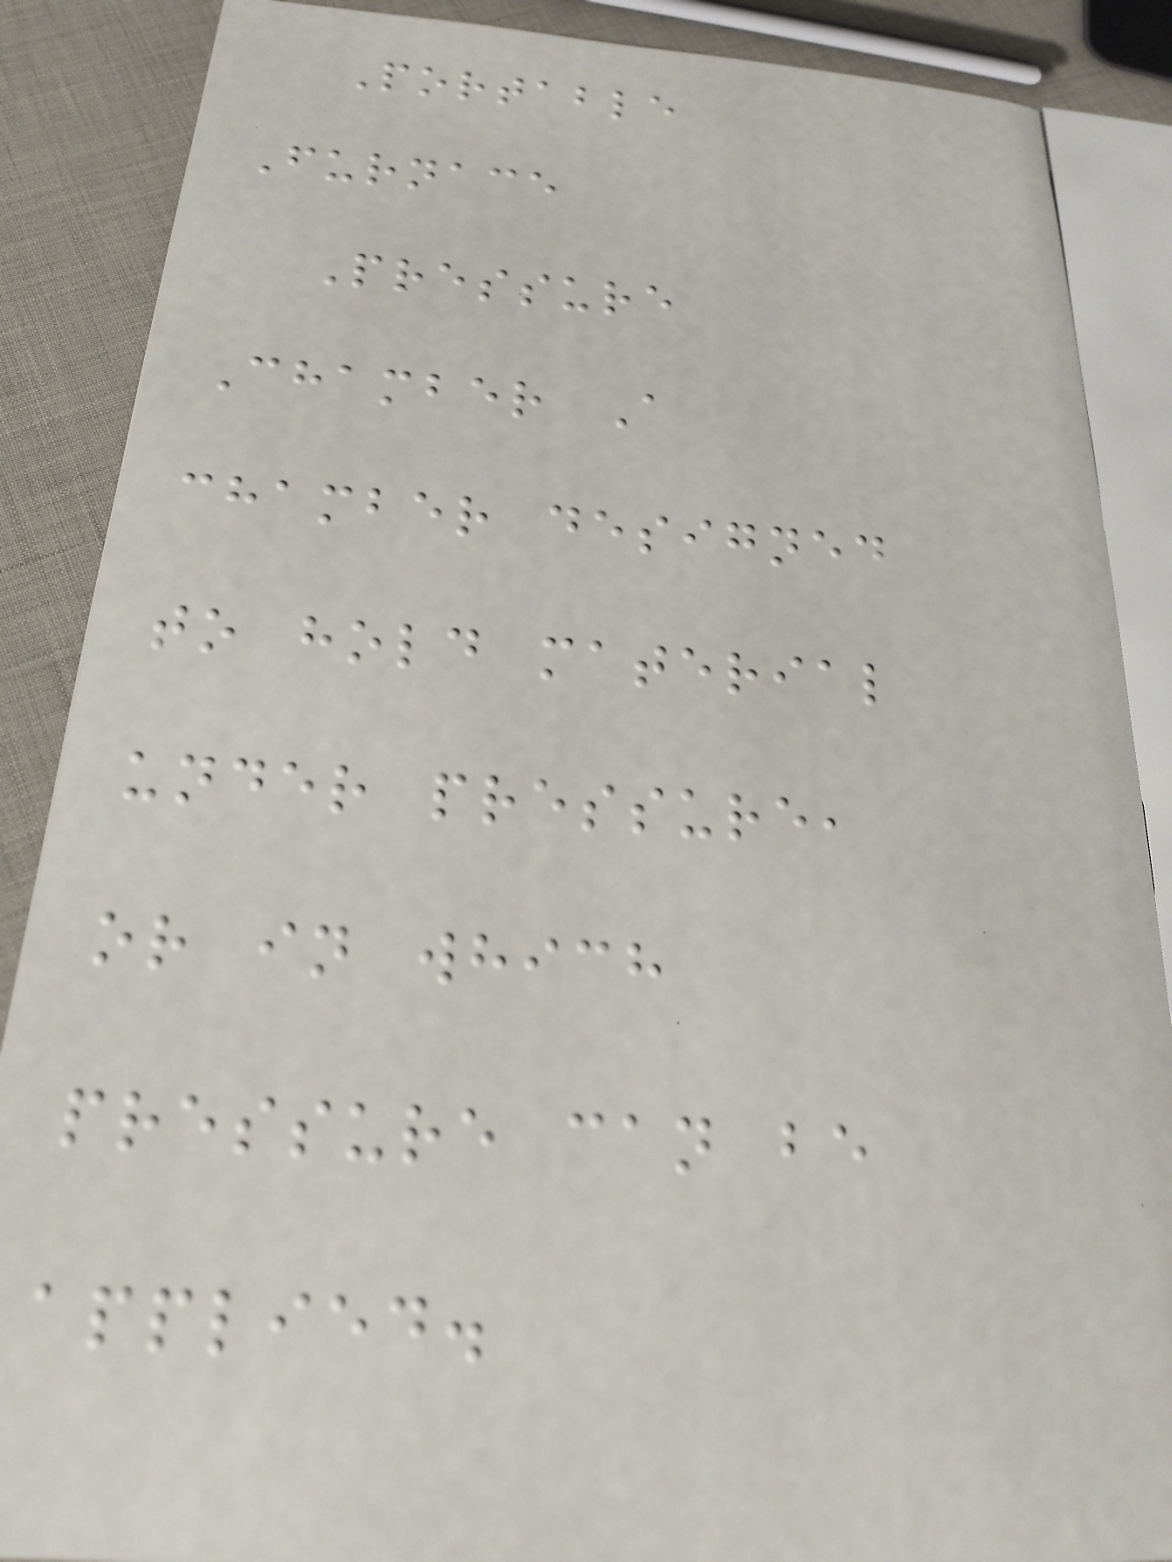Portable
Furnace
Pressure
Chamber A
chamber designed
to hold material
under pressure,
or in which
pressure can be
applied.
